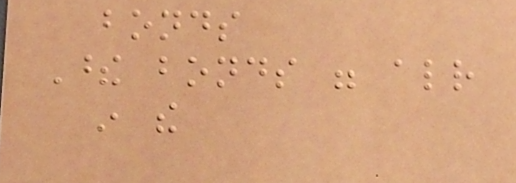bonds
These bonds were already
in the
